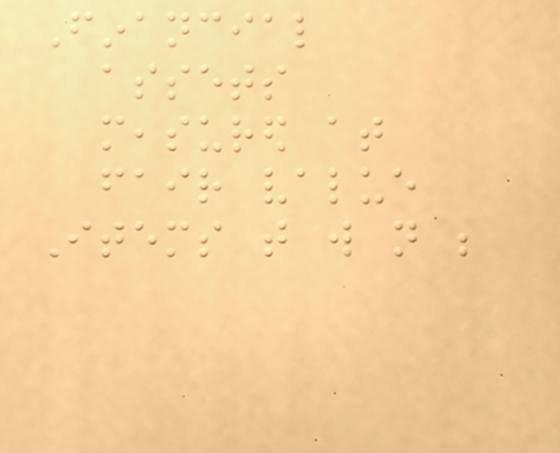Financial
assets
measured at
fair value
Items that will not be
